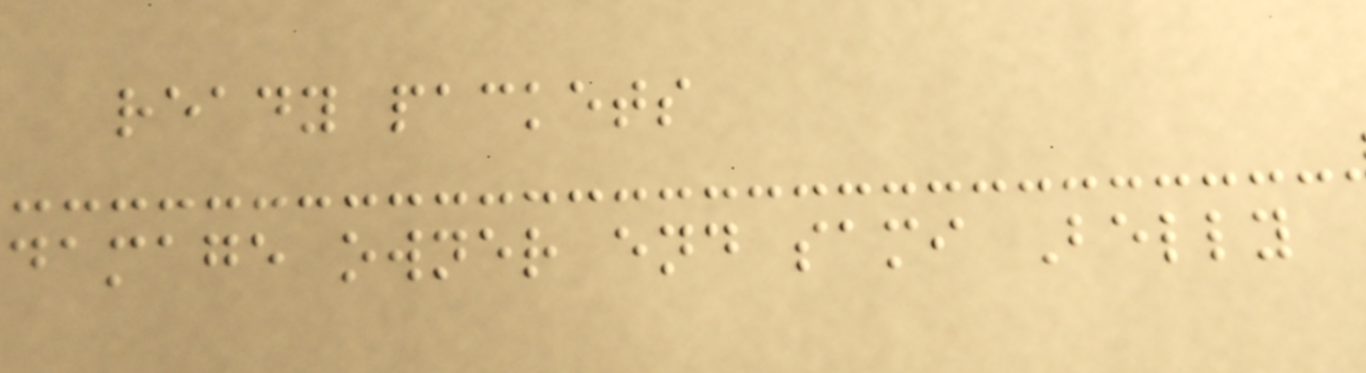ready packets
damage owner end sami Belly
